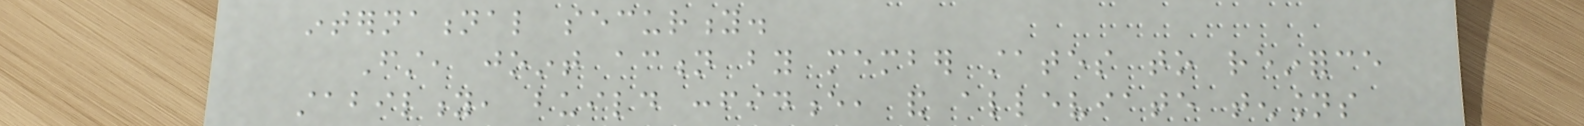international security.
First, joint action by member states to reinforce
stability, build confidence, and alleviate tensions
